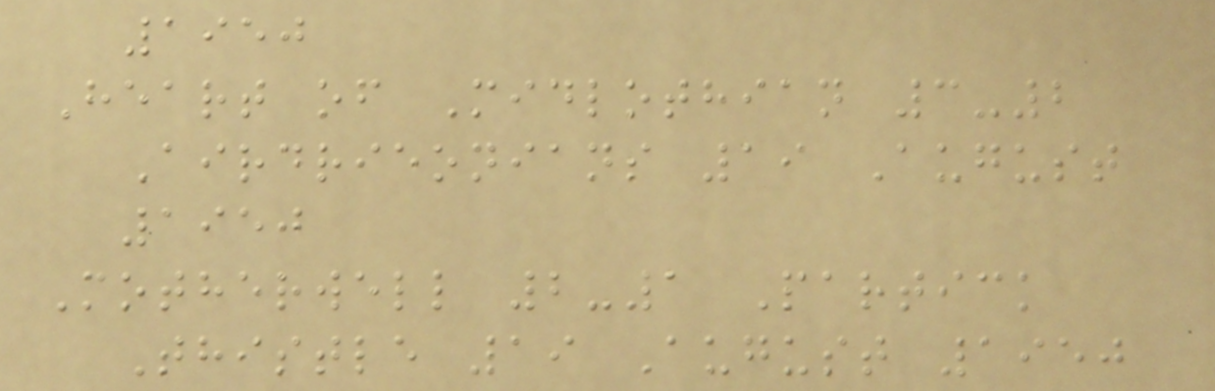1950
Heart of Midlothian 3-2
Airdrieonians 19 August
1950
Motherwell 2-1 Partick
Thistle 19 August 1950
